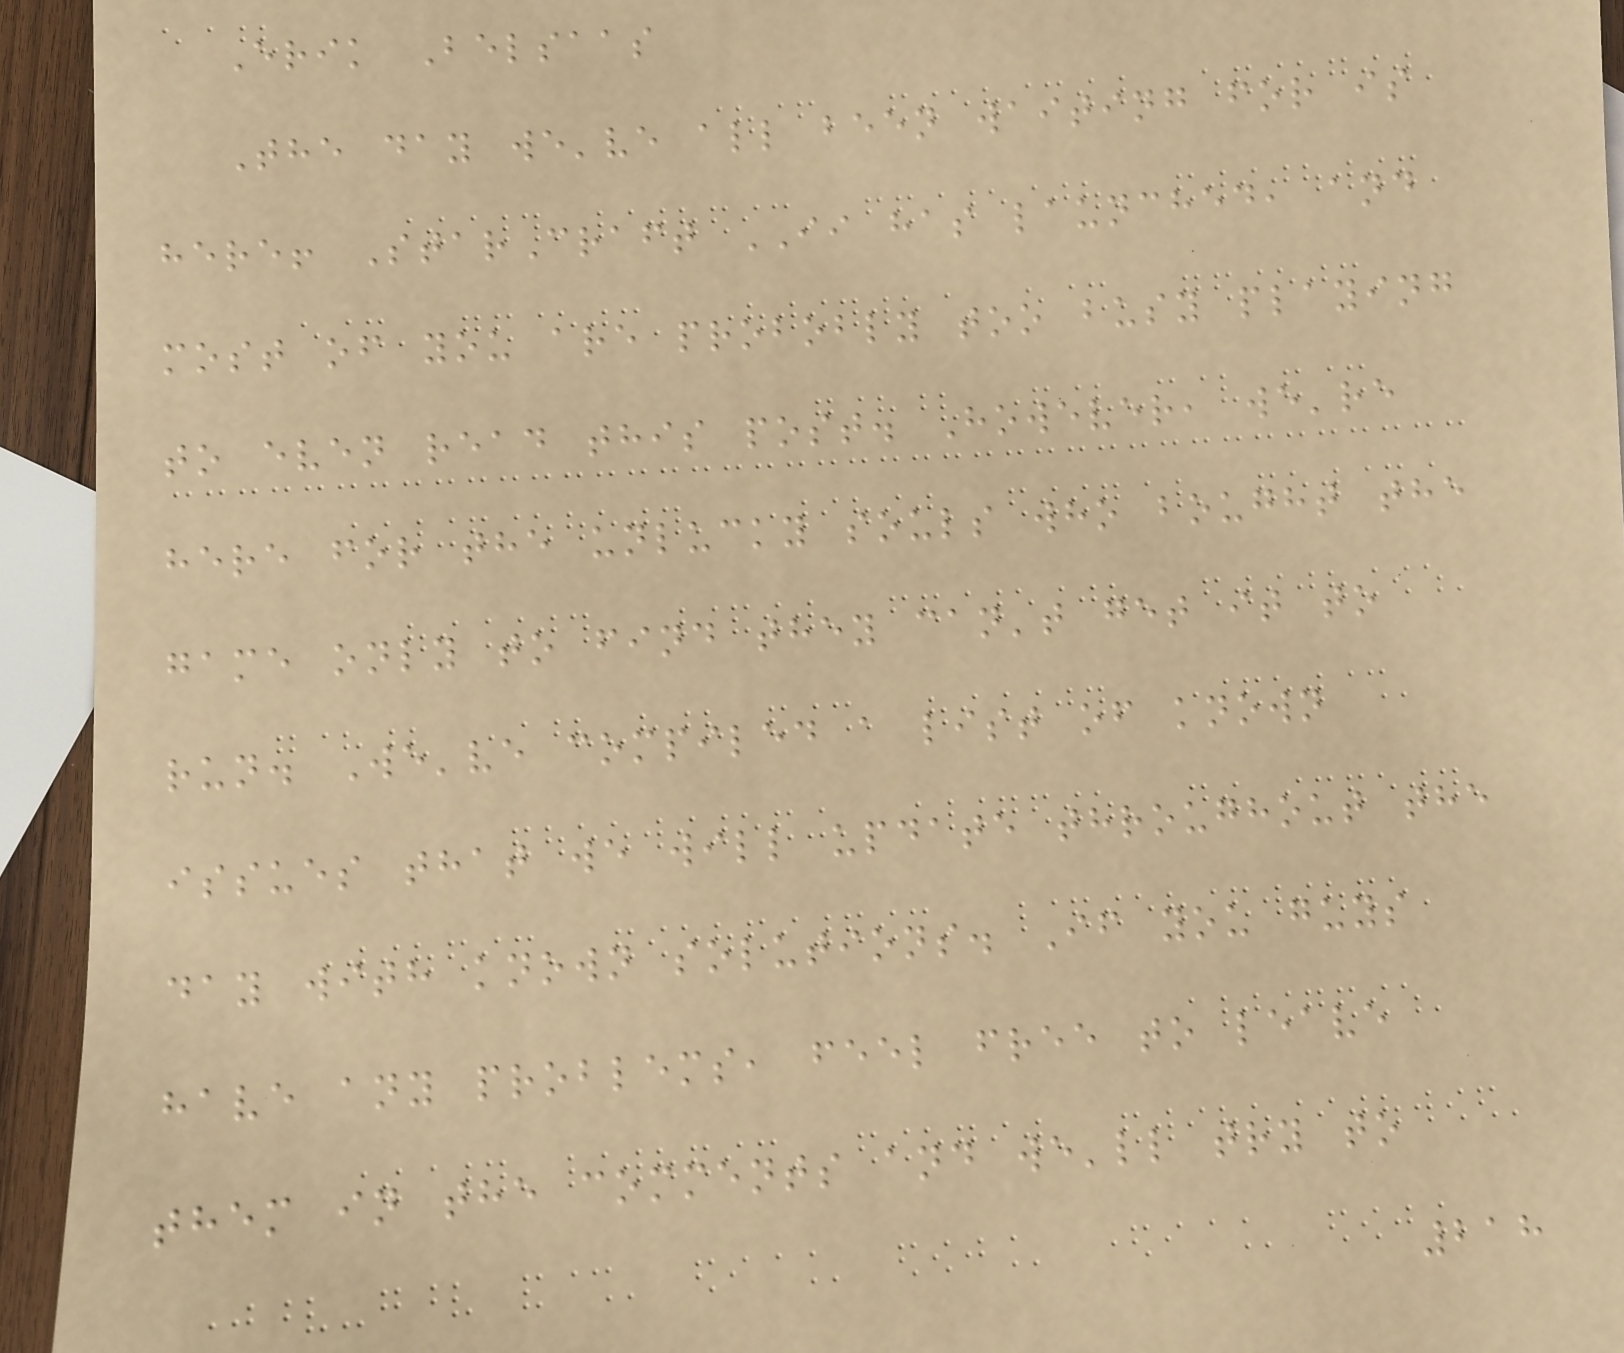Erik Belsaas
The day we've all been waiting for is
here! StarCraft II has launched, and
most of you are probobly too busy playing
to even read this post. However, we're
here for the unlucky souls who bought the
game only to find they can't get it to
run. We've compiled a list of known
issues that we will update throughout the
day with known solutions. If you guys
have any problems, feel free to leave
them in the comments and we'll try to
218
